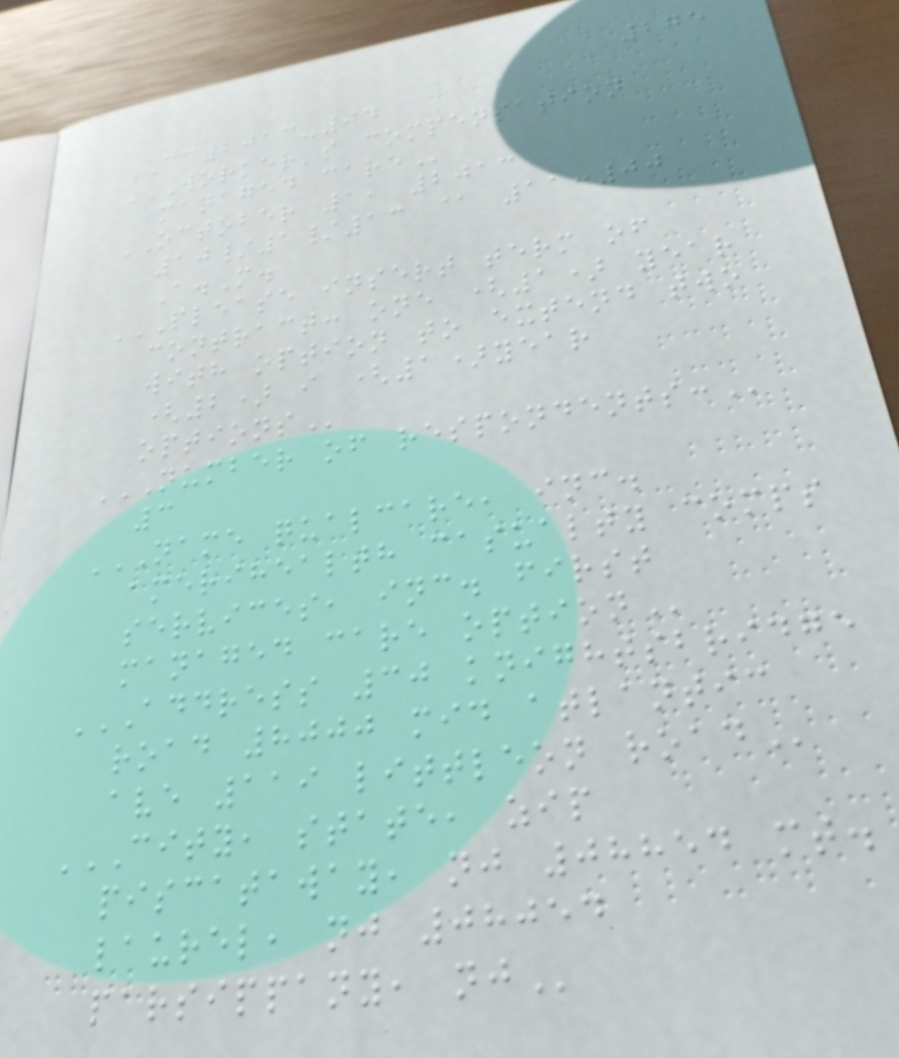275
CC2013-04
WORKER'S COMPENSATION
MANAGED CARE
OCTOBER 1, 2013
10/1/13 @ 11:00
A.M.
PLEASE INSERT TERM OF
CONTRACT: ONE (1) YEAR
WITH OPTION TO EXTEND TWO
(2) I (1)YEAR
OPTIONS
NUMBER OF RESPONDENTS:
3
NAME QUALCARE, INC.
AMERIHEALTH CASUALTY COMPS
SERVICES, INC. FIRST
MANAGED CARE OPTION
ADDRESS 30 KNIGHTSBRIDGE
ROAD 8000 MID ATLANTIC
AVE 119 LITTLEON ROAD
CITY, STATE, ZIP
PISCATAWAY, NJ 08854 MT.
LAUREL, NJ 08054
PARSIPPANY, NJ
